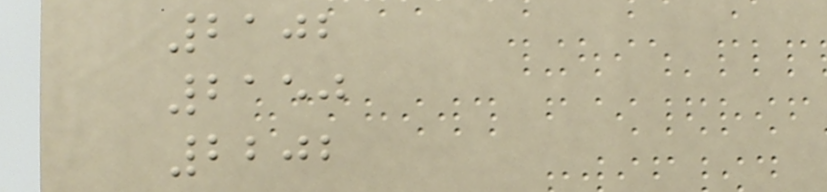2102
2150
2202
